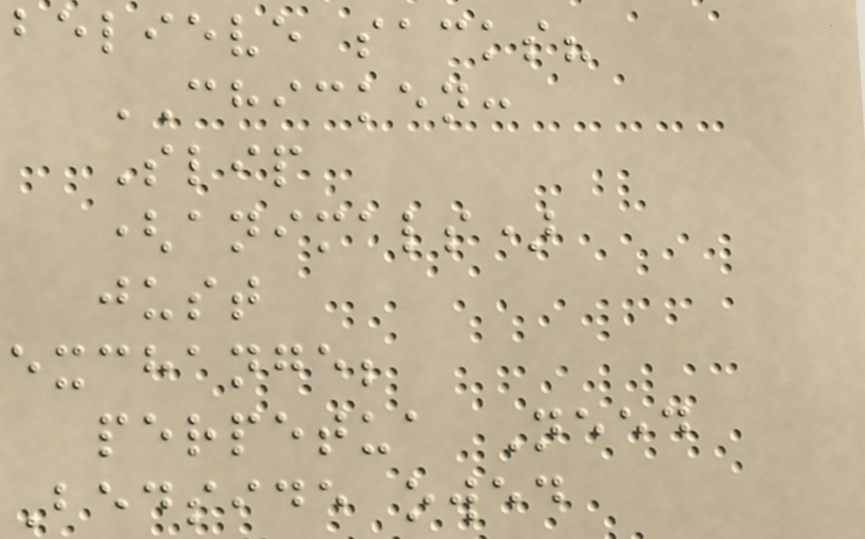believe sacks?
CHICKEN:
Slip
(animals)
just
exchange;
perpetua Need
Bedside owed
